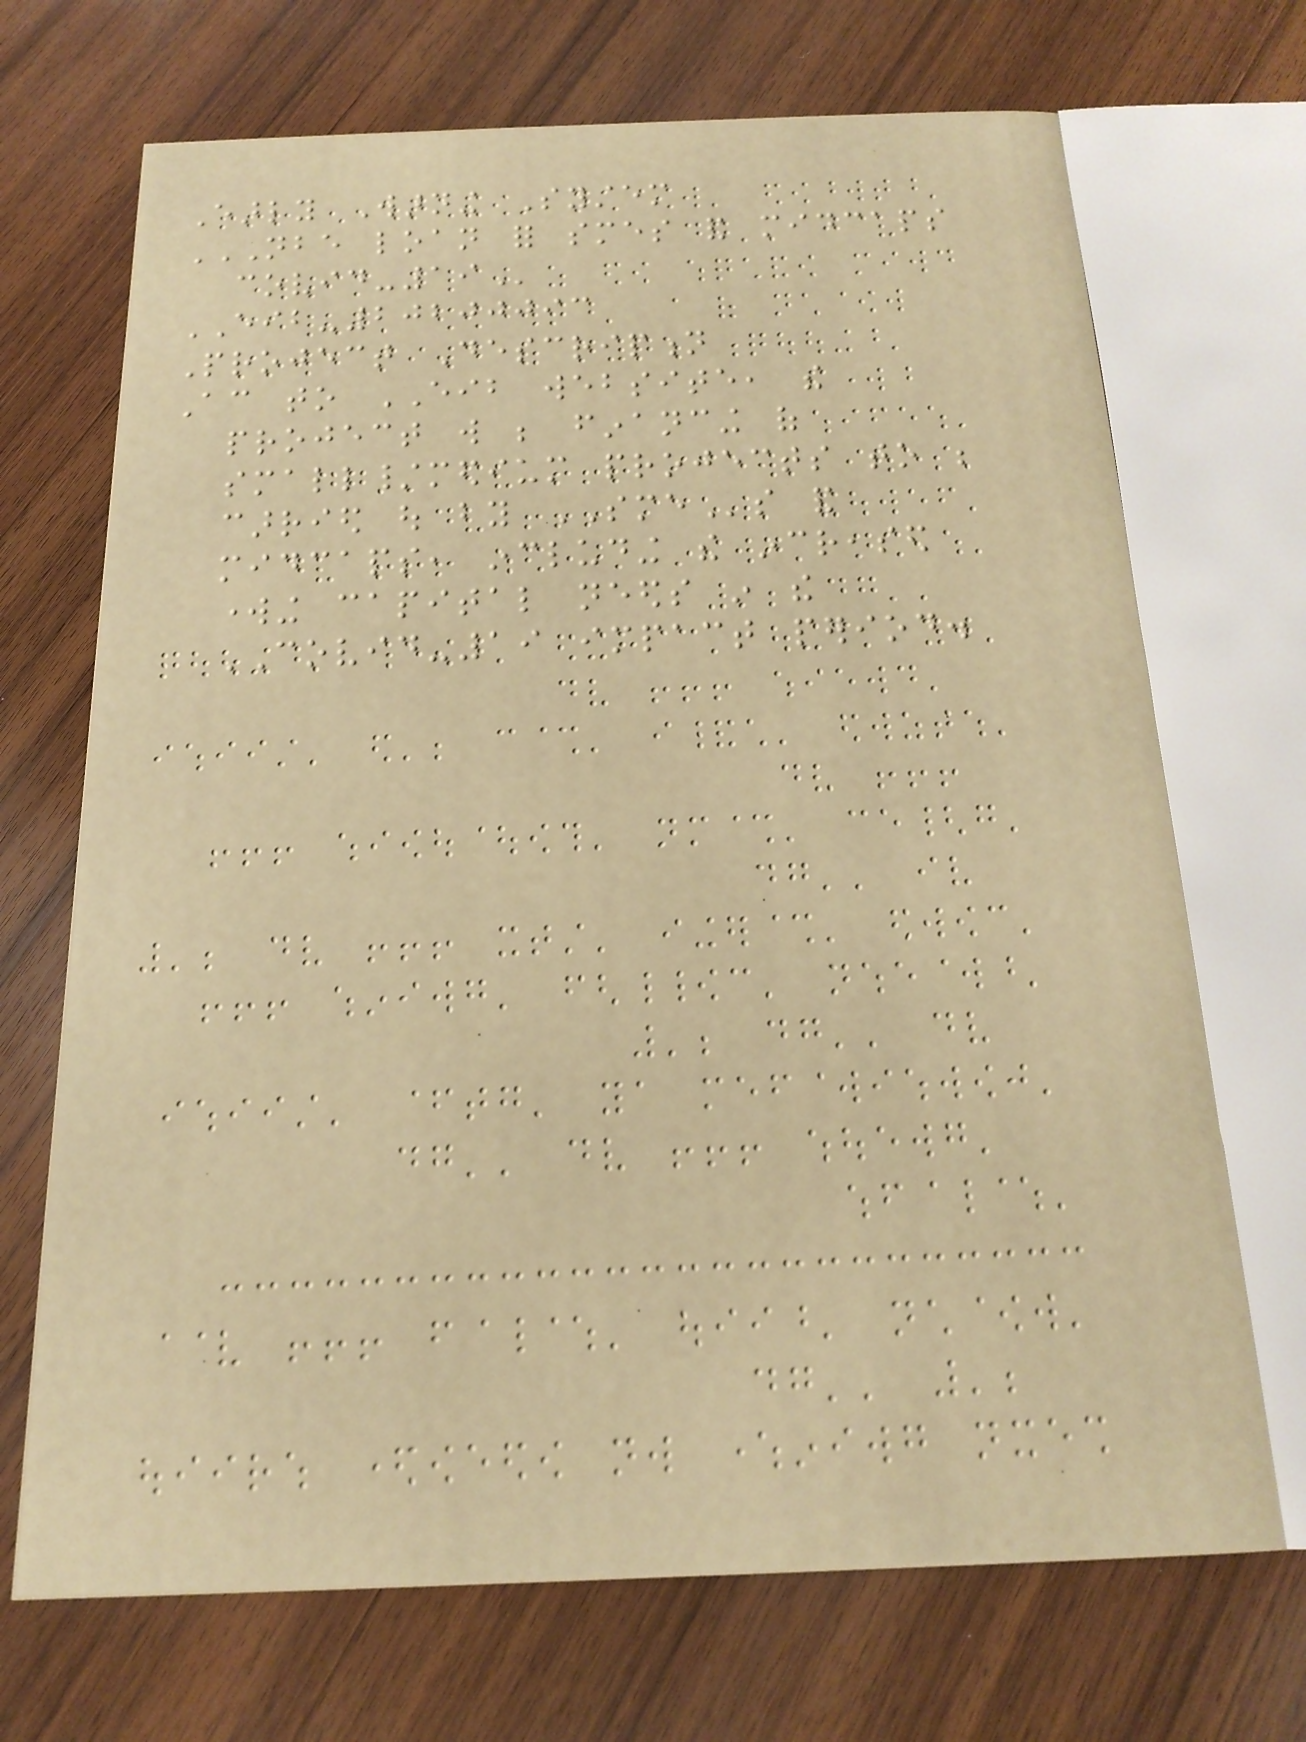Early Warning System
NBE LOAN FOR SMES AND MIDCAPS
COVID-19
EIB-20200093
Project Description
According to EIB website, the
project will be financing of
small/medium projects to be
carried out by SMEs and
midcaps, including the increased
working capital needs in the
COVID-19 impact period.
